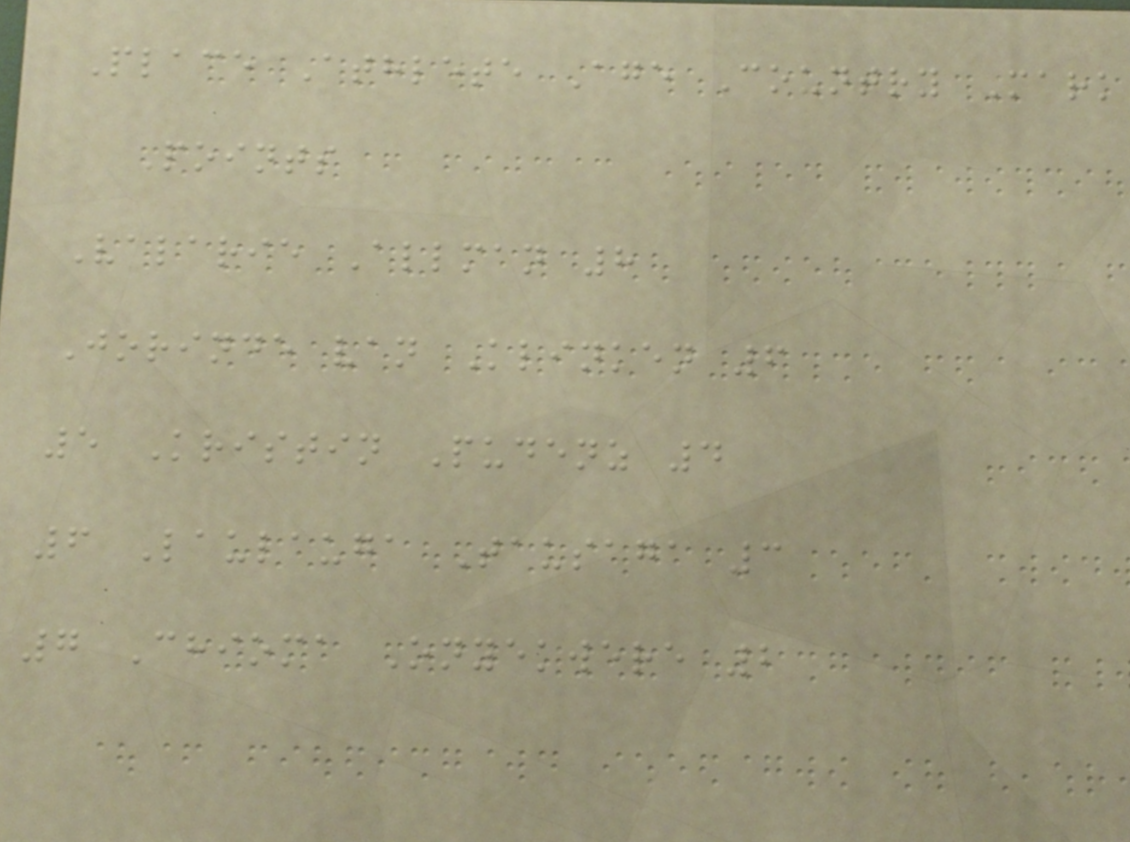Place Athlete Age Country Mark
Points
Valarie Allman 8
Jorinde van Klinken 6
5 Kristin Pudenz 4
6 Laulauga Tausaga 3
7 Chioma Onyekwere 2
